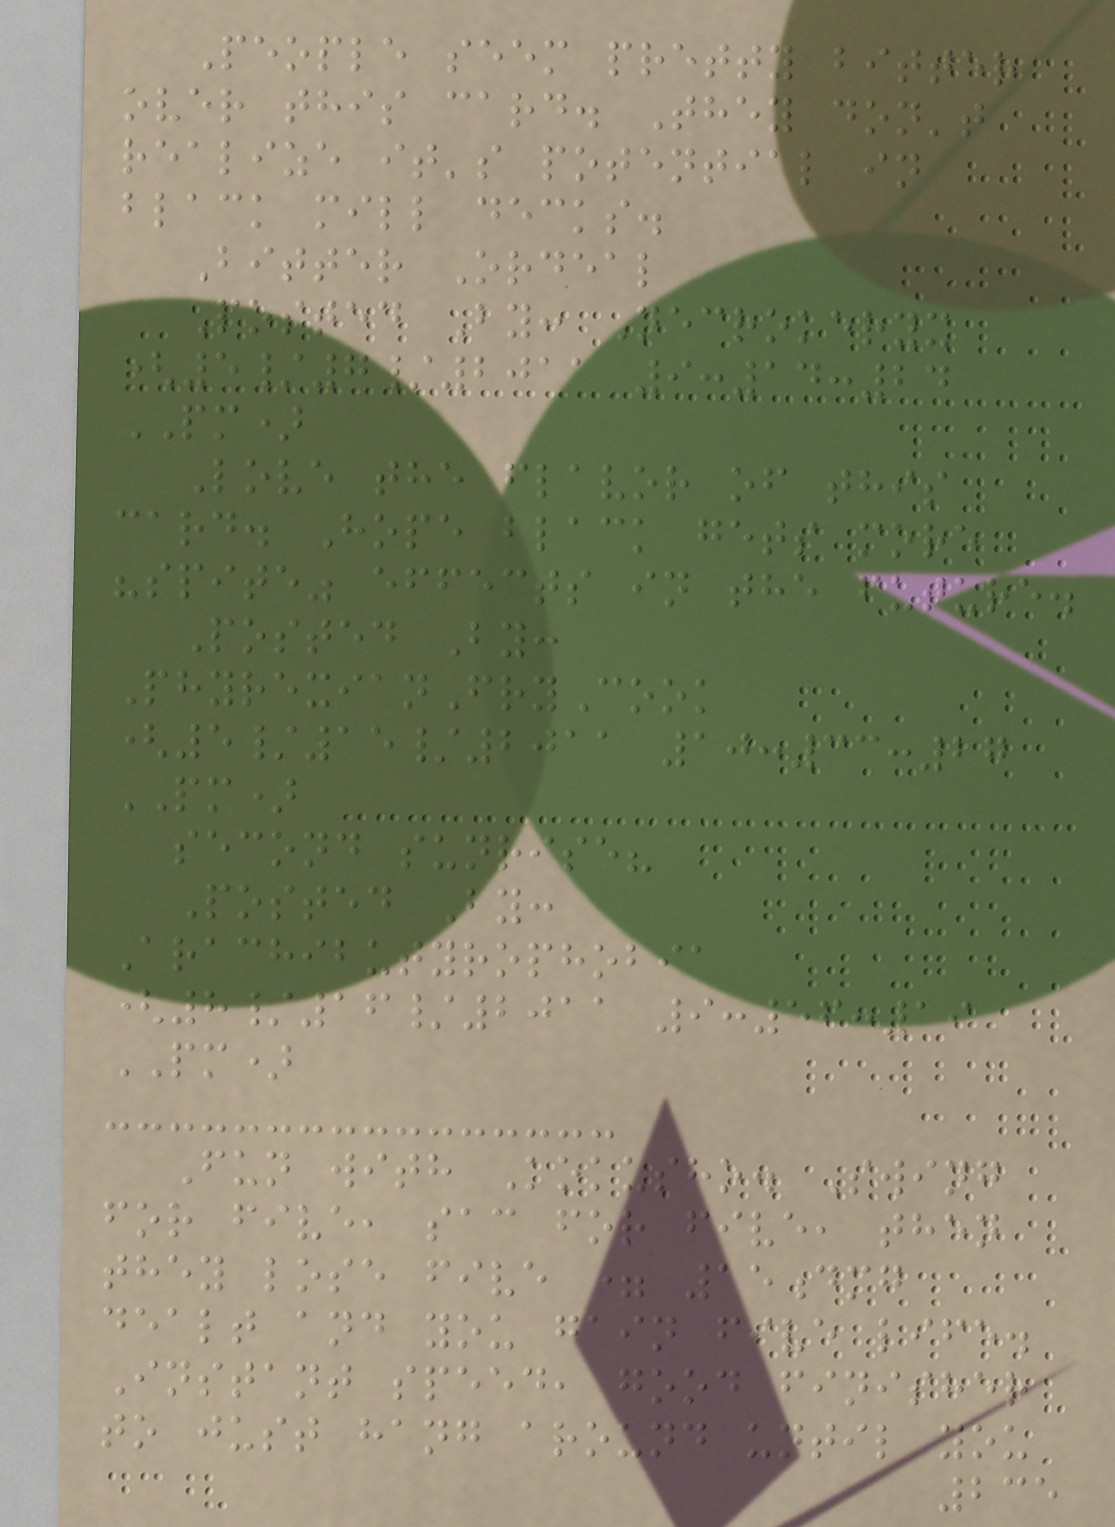People seem pretty bitter
over this card. They don't
realize it's potential in
black mill decks.
Bitter Ordeal
Posted By: Necrokeryx
(5/7/2011 9:14:24
PM)
Love the flavor of this
card. Hope black gets more
"spite" effects in the future.
Posted By:
PhyrexianFryCook
(5/15/2011 10:33:27
PM)
second sunrise?
Posted By:
Arachibutyrophobia
(8/16/2011 9:56:19
PM)
Fun with Kokusho. Swing
for five, sac for five, then
they lose five = 15dmg
dealt and you gain five life.
Instant speed, good finisher
to just hang around until you
235
